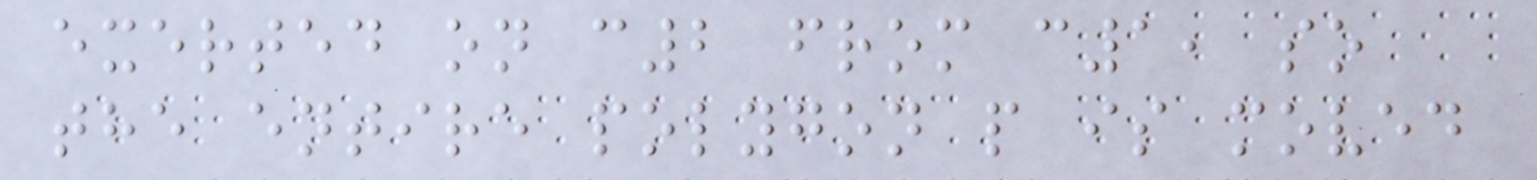exerted on c2 from c1, so
the entire polygon p is moved
